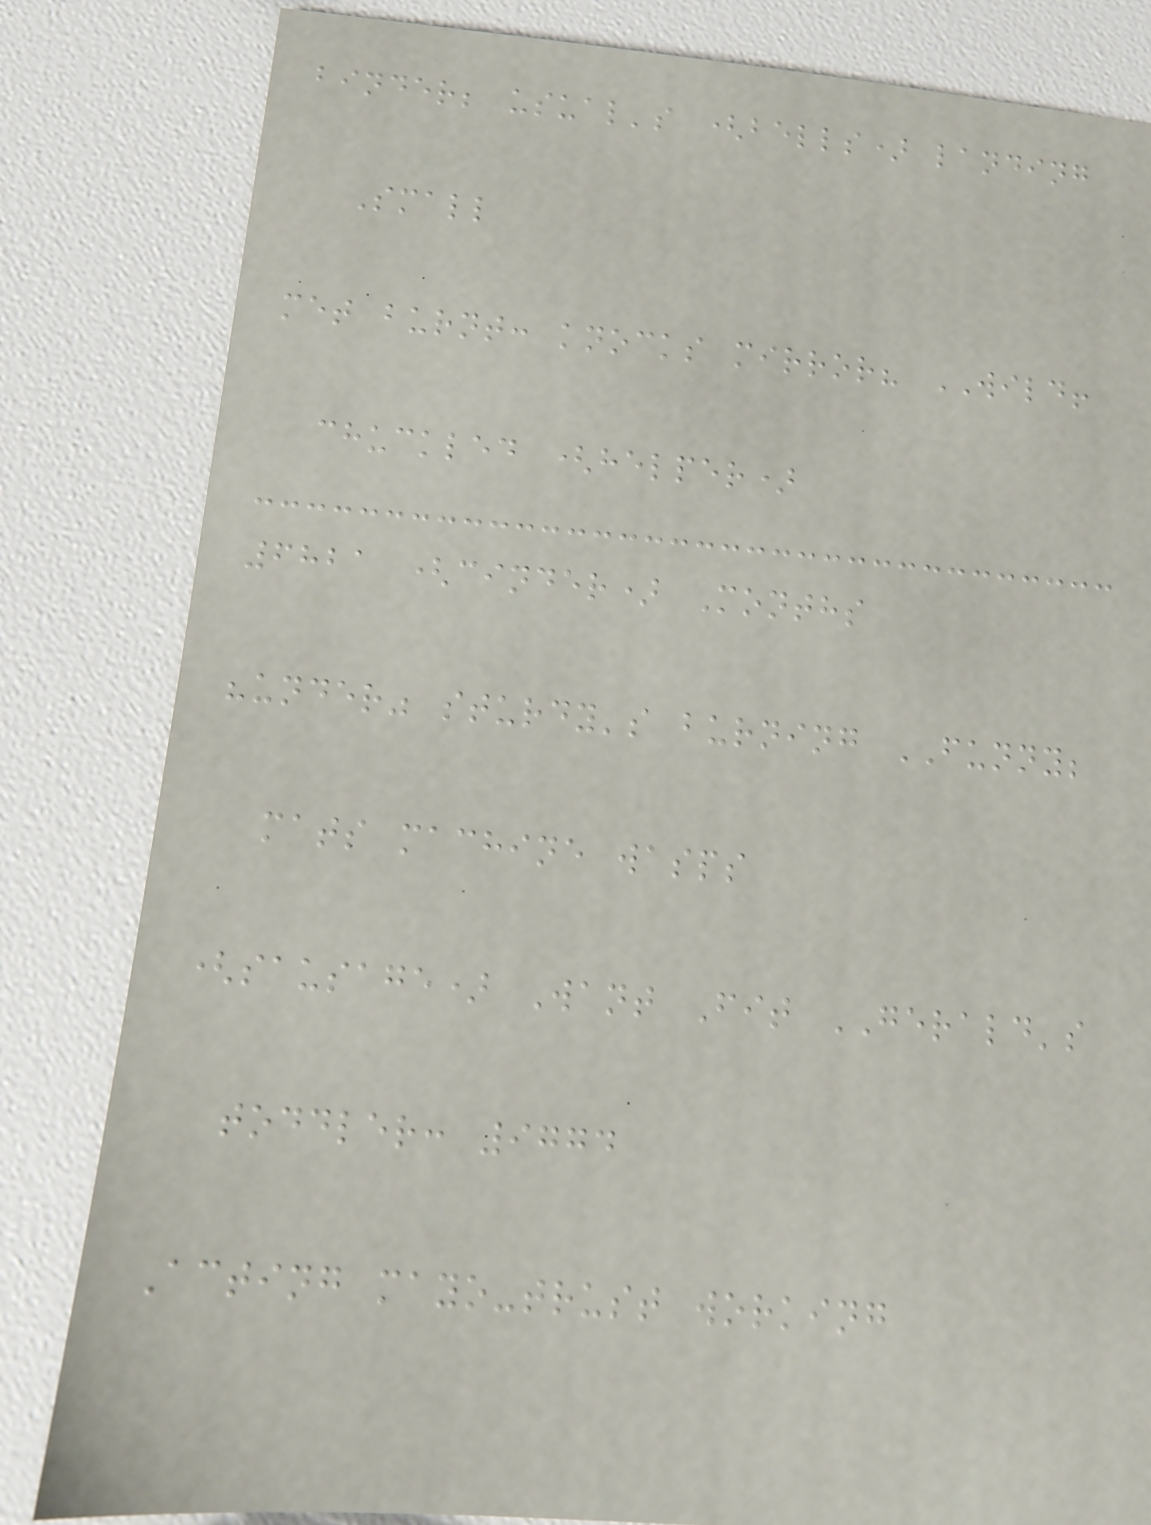binder; usual's (bells) landing
Small
met burnt: knocks mirror? WILD!
chuckled (helper)
6821 (cinder) Months
"under" sturdy's burning FUNNY;
mats machine wasps
(sausage) Want Fit GERALD's
toddler: 9774
Acting mayo-trust working
